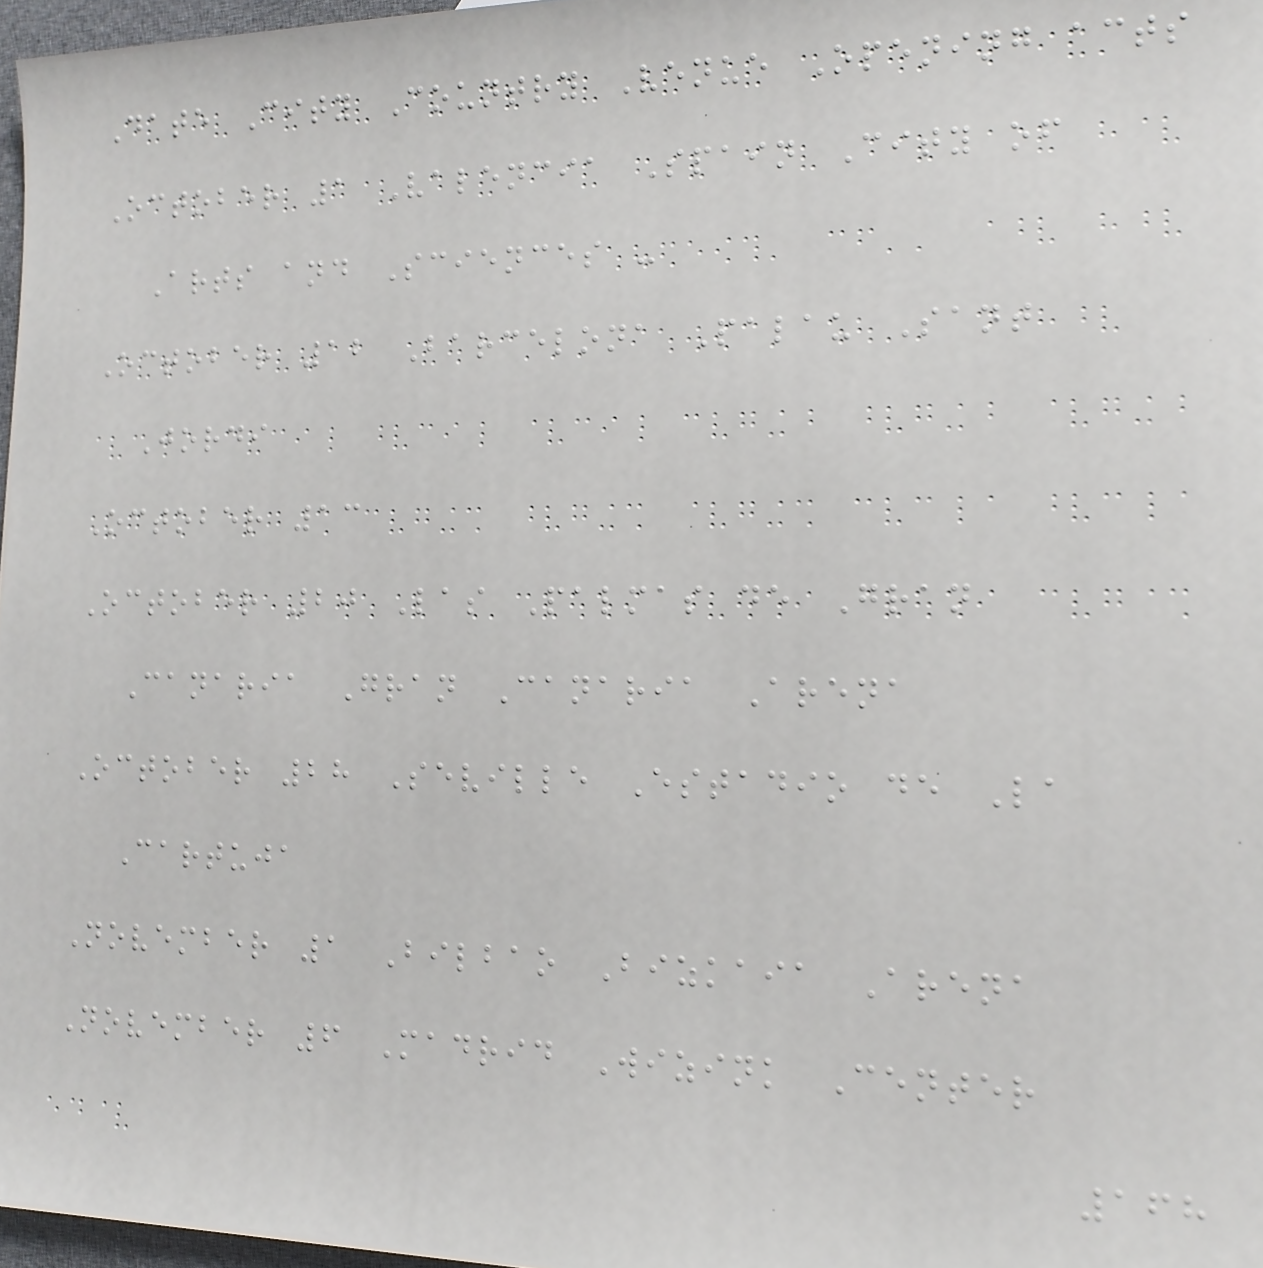Date City Country Venue Opening acts
October 1 Valencia Spain City of
Arts and Sciences -
October 12 Barcelona Palau Sant
Jordi
October 13
October 20 Las Palmas de Gran
Canaria Gran Canaria Arena
October 28 Seville Estadio de La
Cartuja
November 1 Bilbao Bizkaia Arena
November 6 Madrid Wizink Center
168
